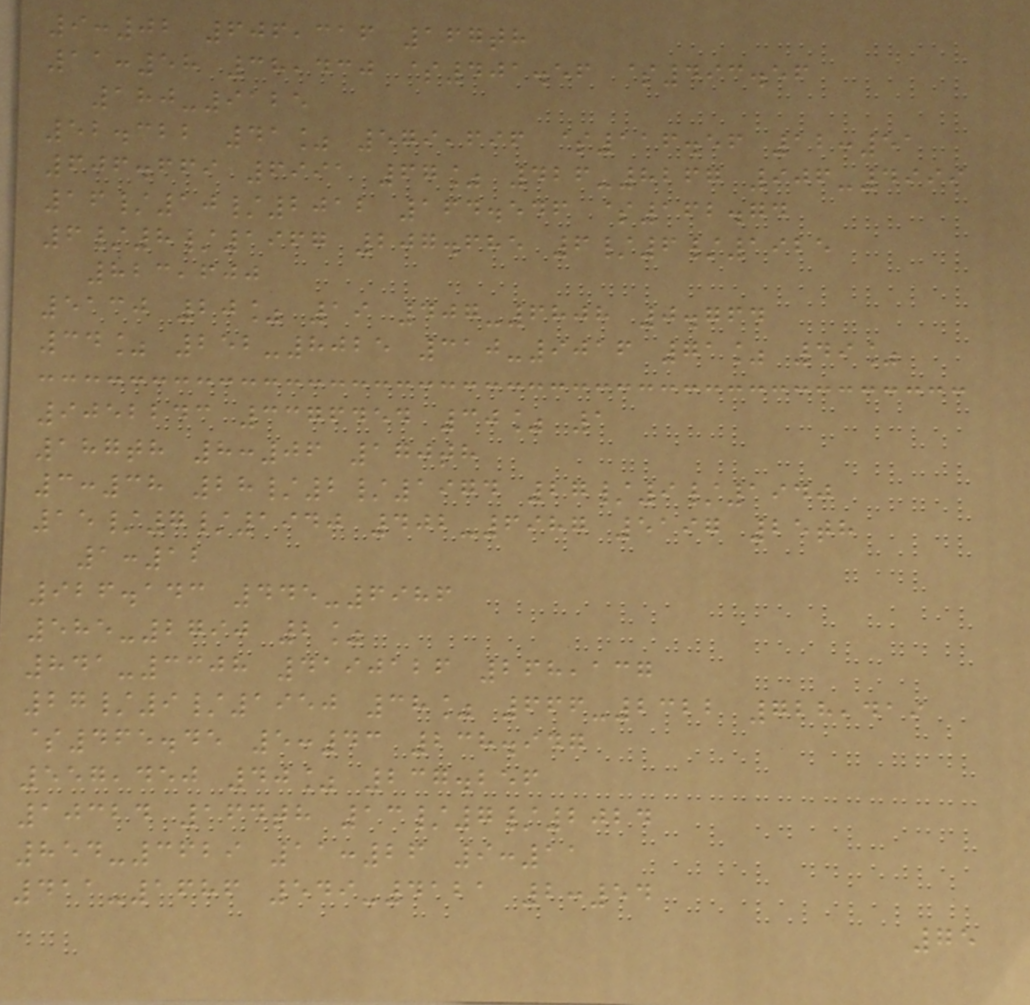9:02 606,316 167th
11:58 38,430 $401.56 $493.56
180-9125
52.322 41% 579,696 $116.56 12:51
606.669 6991 67% 426-8267 906-4999
16/10/2012 164.546 $162.74
6/8/1967 207.685 6/6/1925
823,600
5130 20% 19 407-6808 0.764
34% 252-8025 310-9016 71% 49%
9052243 3376454 30% 1
187th 8:06 170th
3:38 28/2/1974 27/9/1940
15/7/1940 402-6987 5197 25th
1:12
926.143 445-6986
585-2790 2%
841-3308 4190126 268,137
27/9/1950 38% 666-2322 728,419
$465.45 5:43 238.947
557,450 40% 237.256
10324 164th 13/7/2024
854-3629 11:26 9:11
411-1686 549-4121 2:54
75
